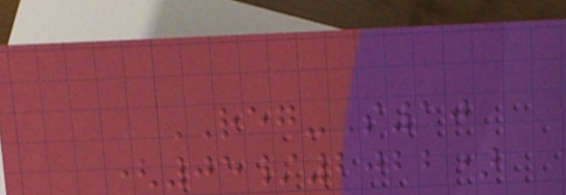REG-S10
(05/2022)
